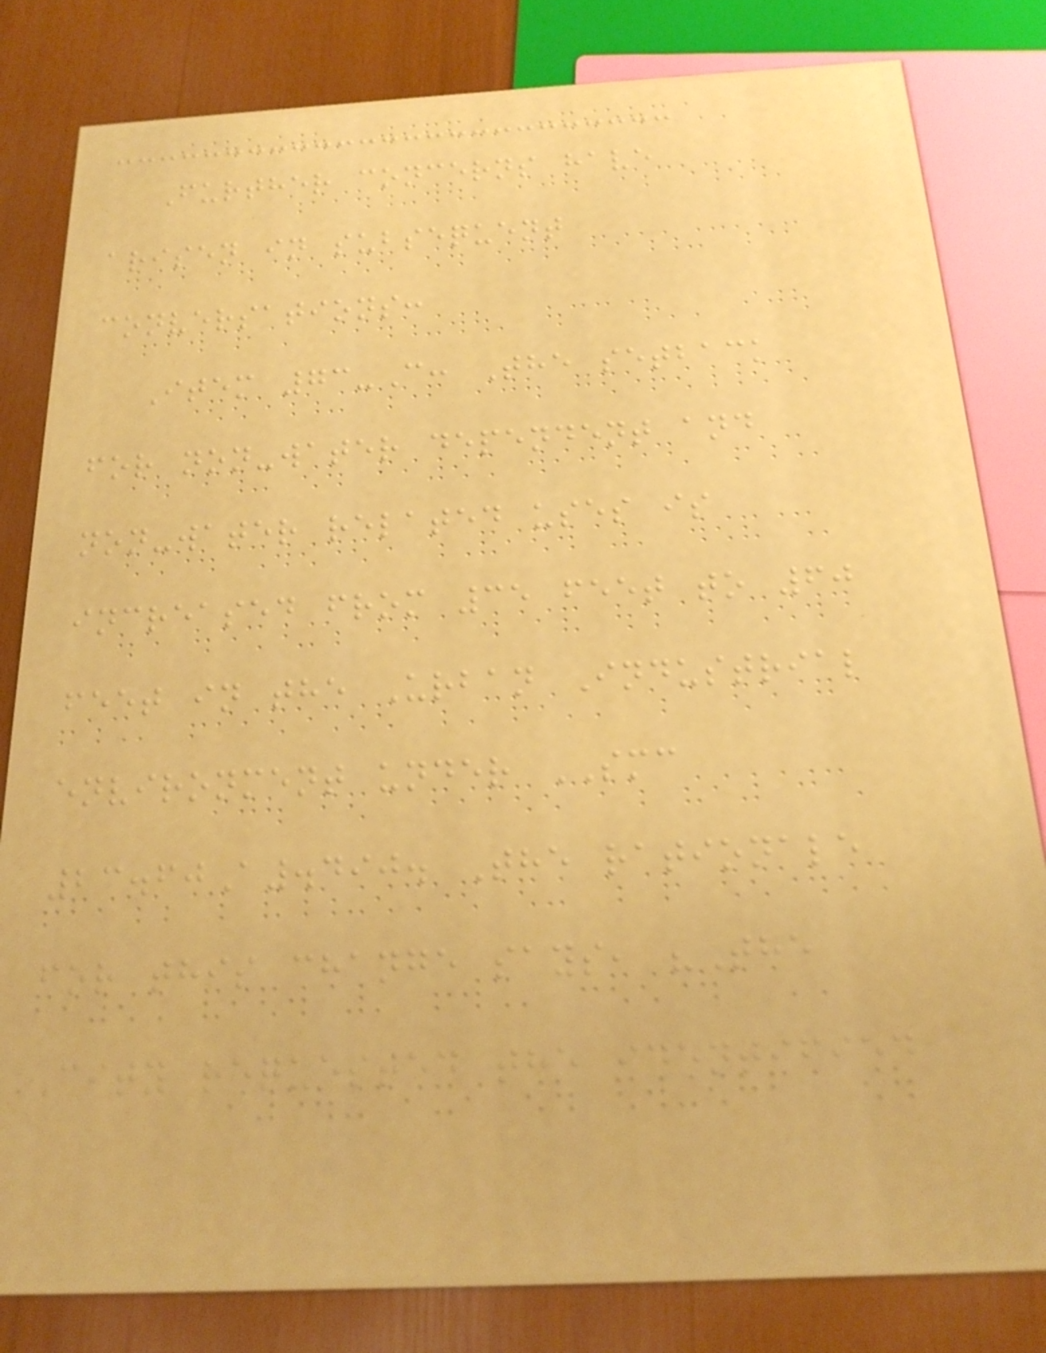Further concerns have
arisen in subsequent
conversations:
Item 73-C: The setback
for non-water dependent and
non-water related uses is
increased from 35 feet to 60
feet in the Urban Industrial
environment under SMC
23.60A.490. The rationale
for this change says, "The
City requested the identified
